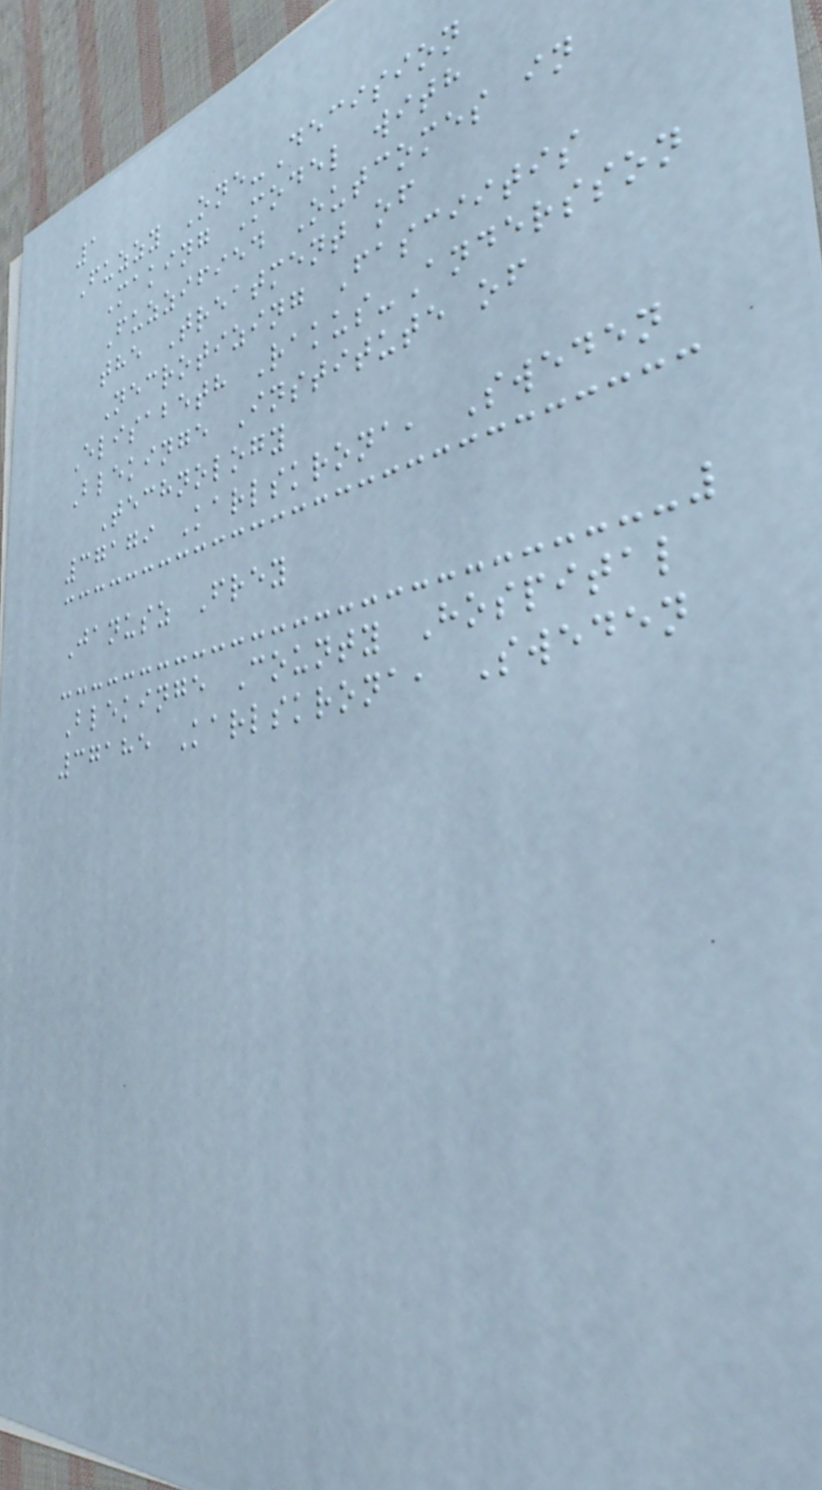1
Fuzzy One-Decision
Making Model with
Fuzzified Outcomes in
the Treatment of
Necrotizing Fasciitis
Elisabeth Rakus-Andersson
Blekinge Institute of
Technology
37179 Karlskrona, Sweden
Janusz Frey
Blekinge County Hospital
37185 Karlskrona, Sweden
